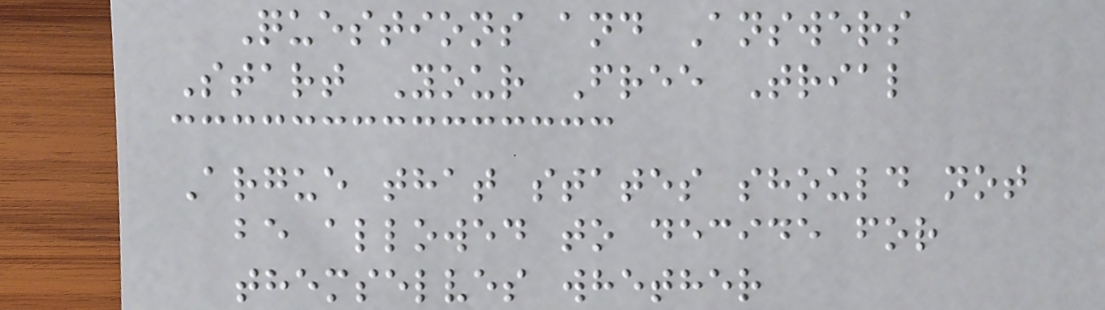Questions and Answers
Start Your Free Trial
Argue that states should not
be allowed to decide for
themselves whether
